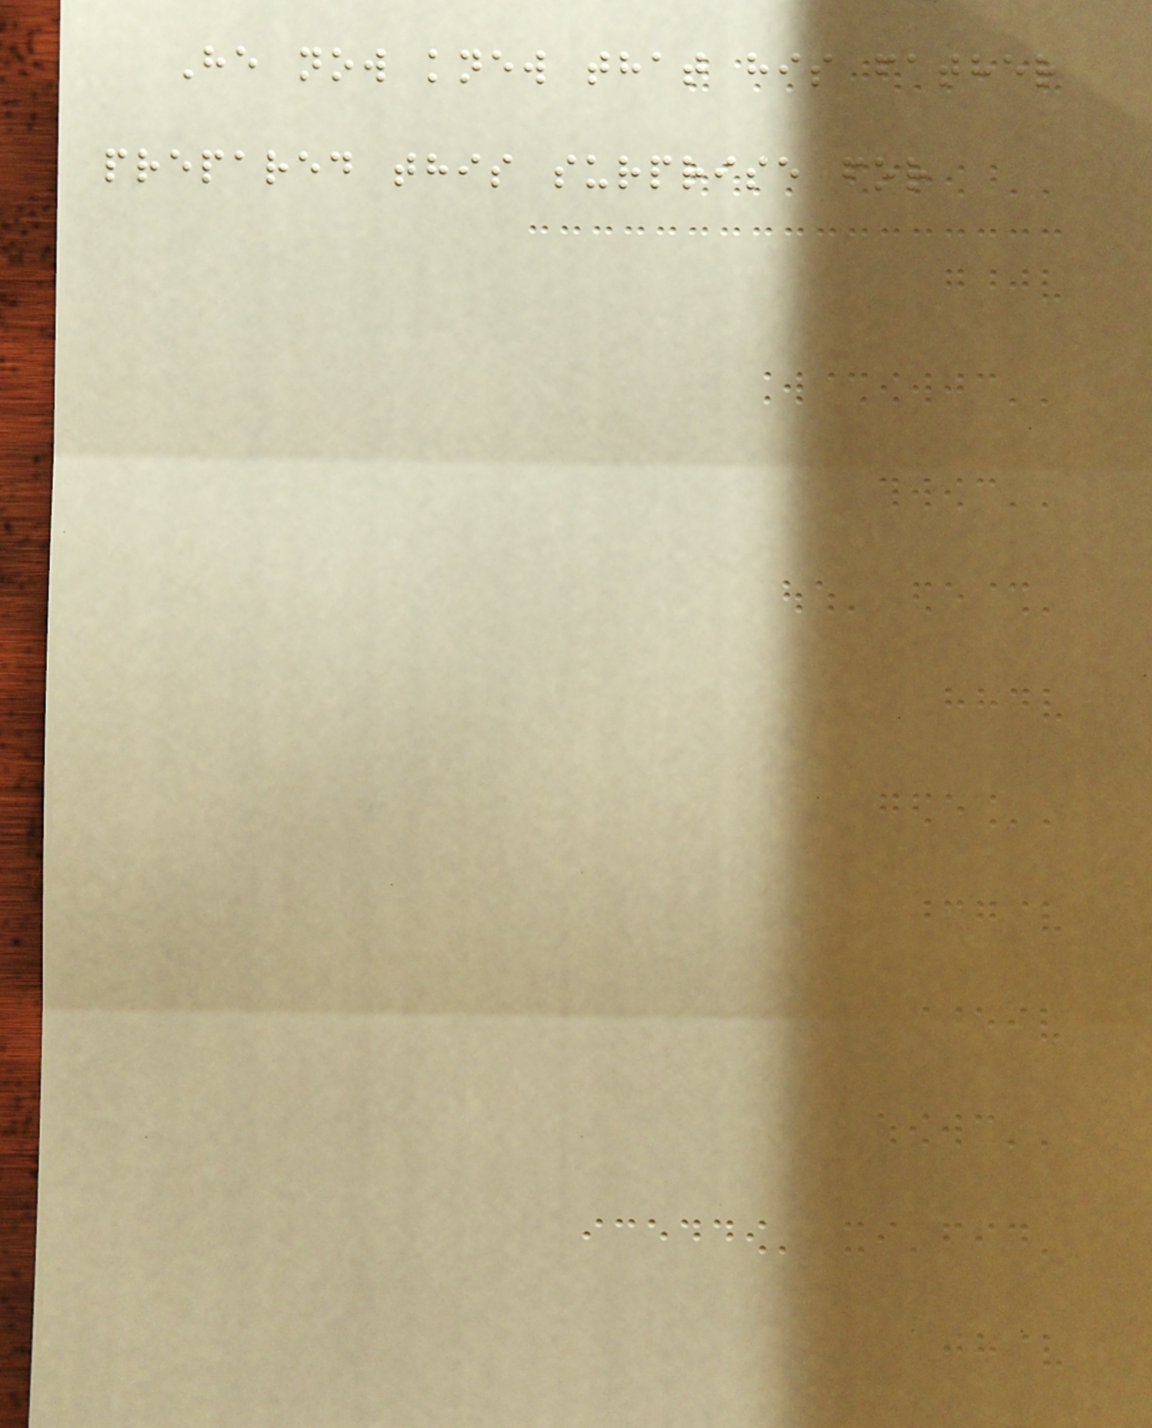He now knew that his father
prepared this surprise for
